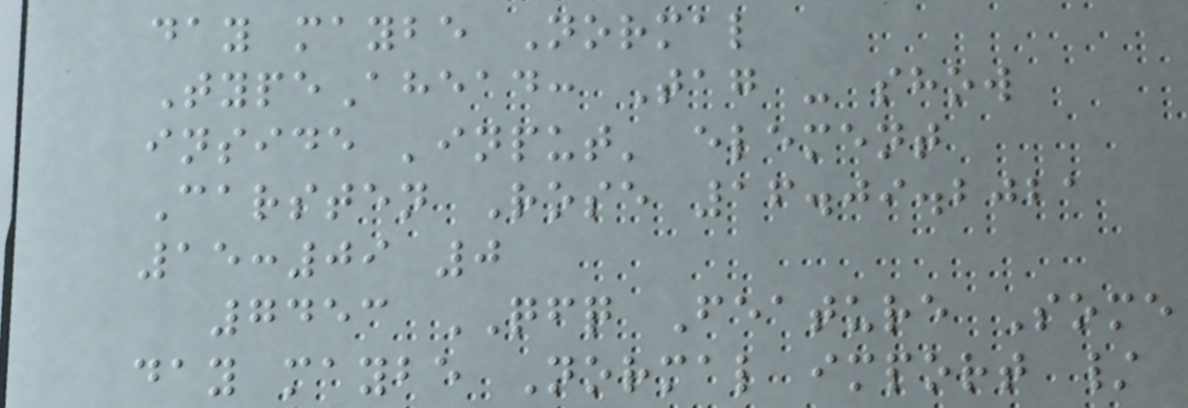day maybe Normal
TypeAhead: Tag - show
inside 'input' element
Carsten Rose 16.09.2021
15:09 0
7453 QFQ Feature Some
day maybe Normal import /
